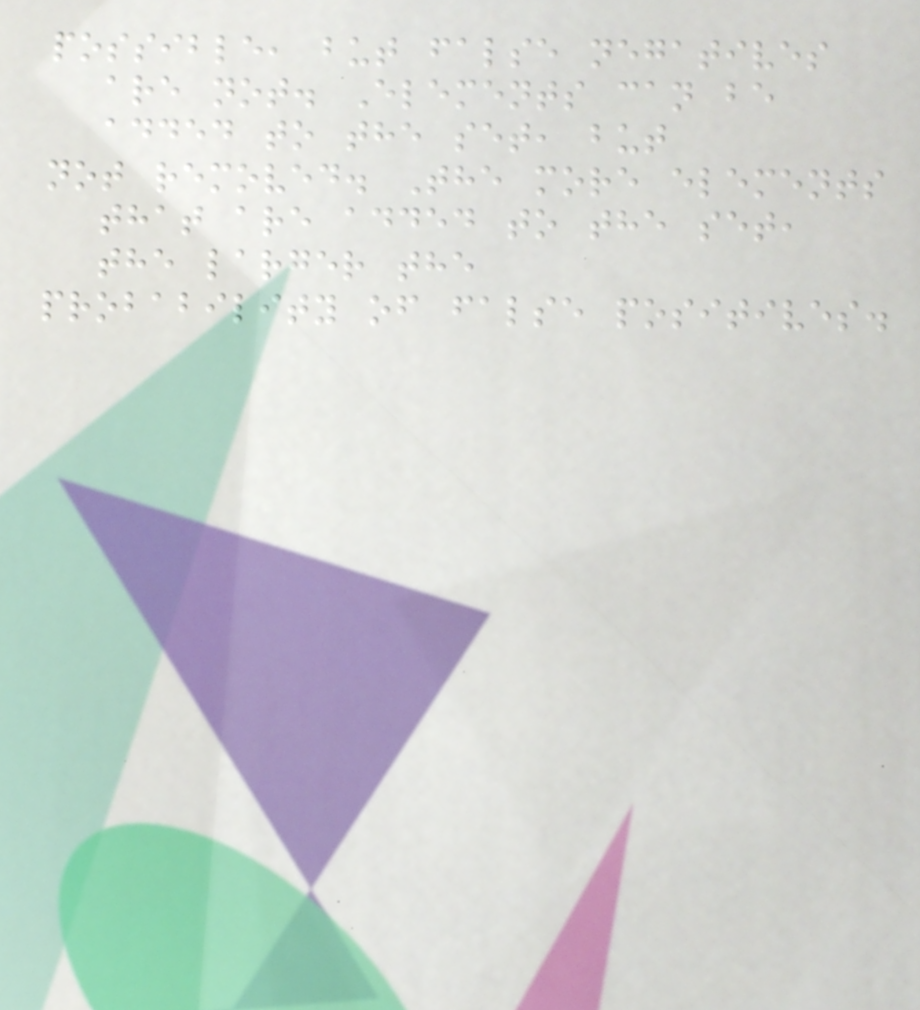possible, but false negatives
are not. Elements can be
added to the set, but
not removed. The more elements
that are added to the set,
the larger the
probability of false positives.
